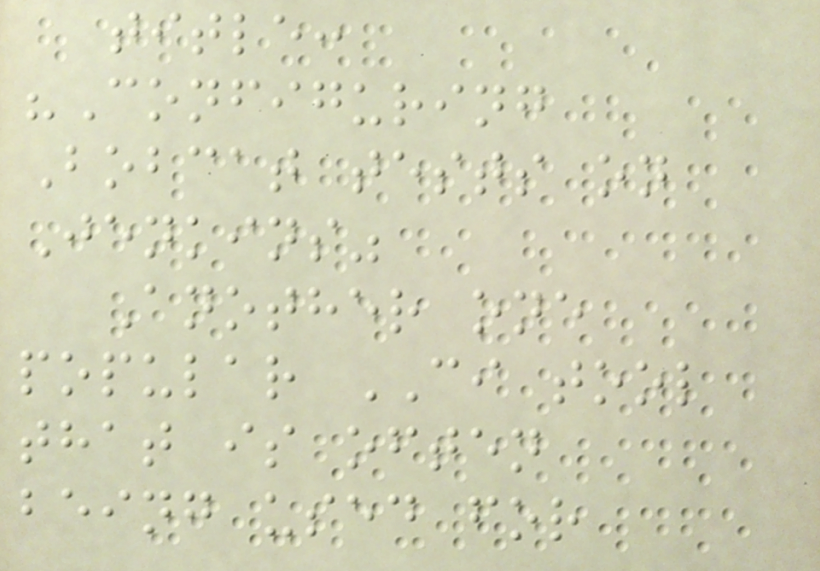title:
"Configuring
Bobcat tests on
Jenkins"
Another one
popular CI tool
that is often
being used for
